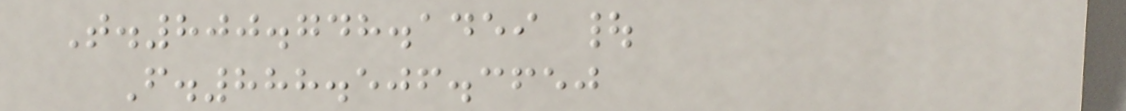T.800.748.1459 |
F.888.506.3650
